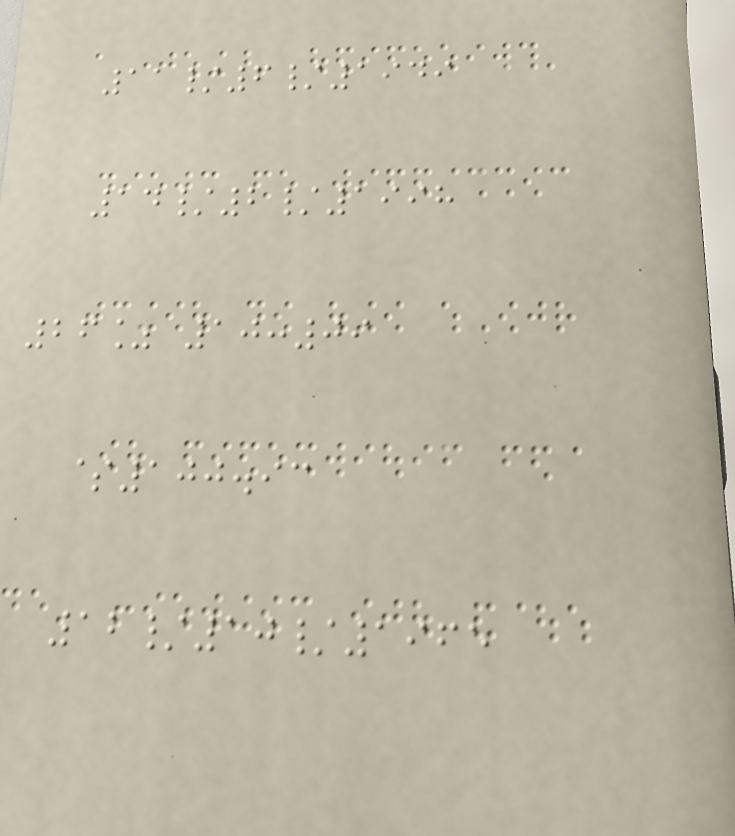11/6/1949
14/2/1998
26% 10:09
$100.93
12/10/1965
